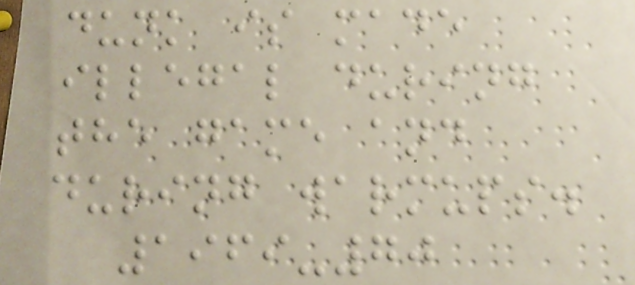dunk is made
illegal during
the game and
during warmups.
1969-70
